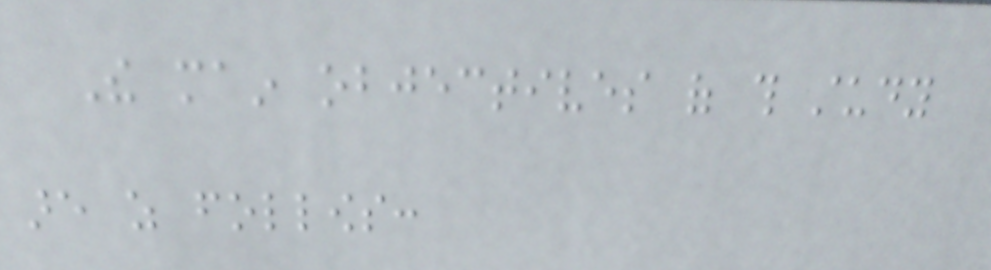The main objectives of this study
are as follows:
